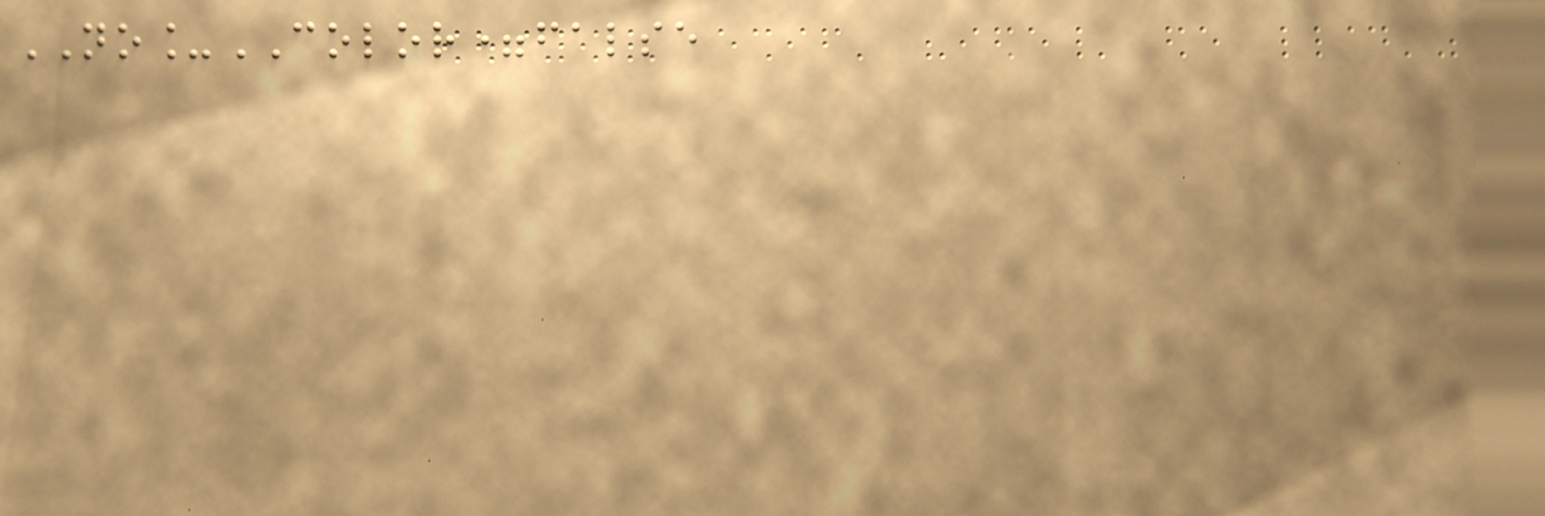NO_COLOR=false
